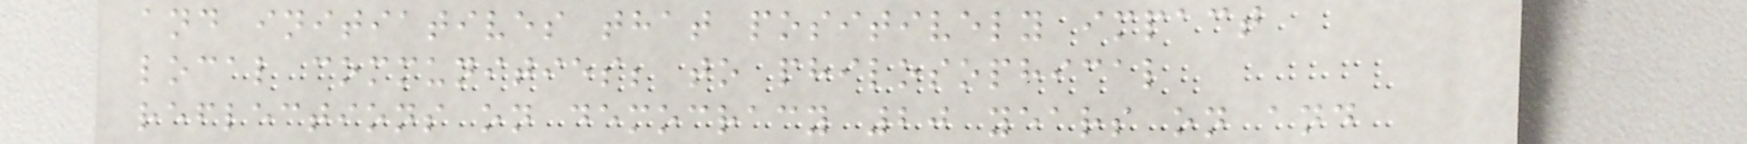and initiatives that positively impact
local communities; to philosophical
reflections on democracy 20 years on and
